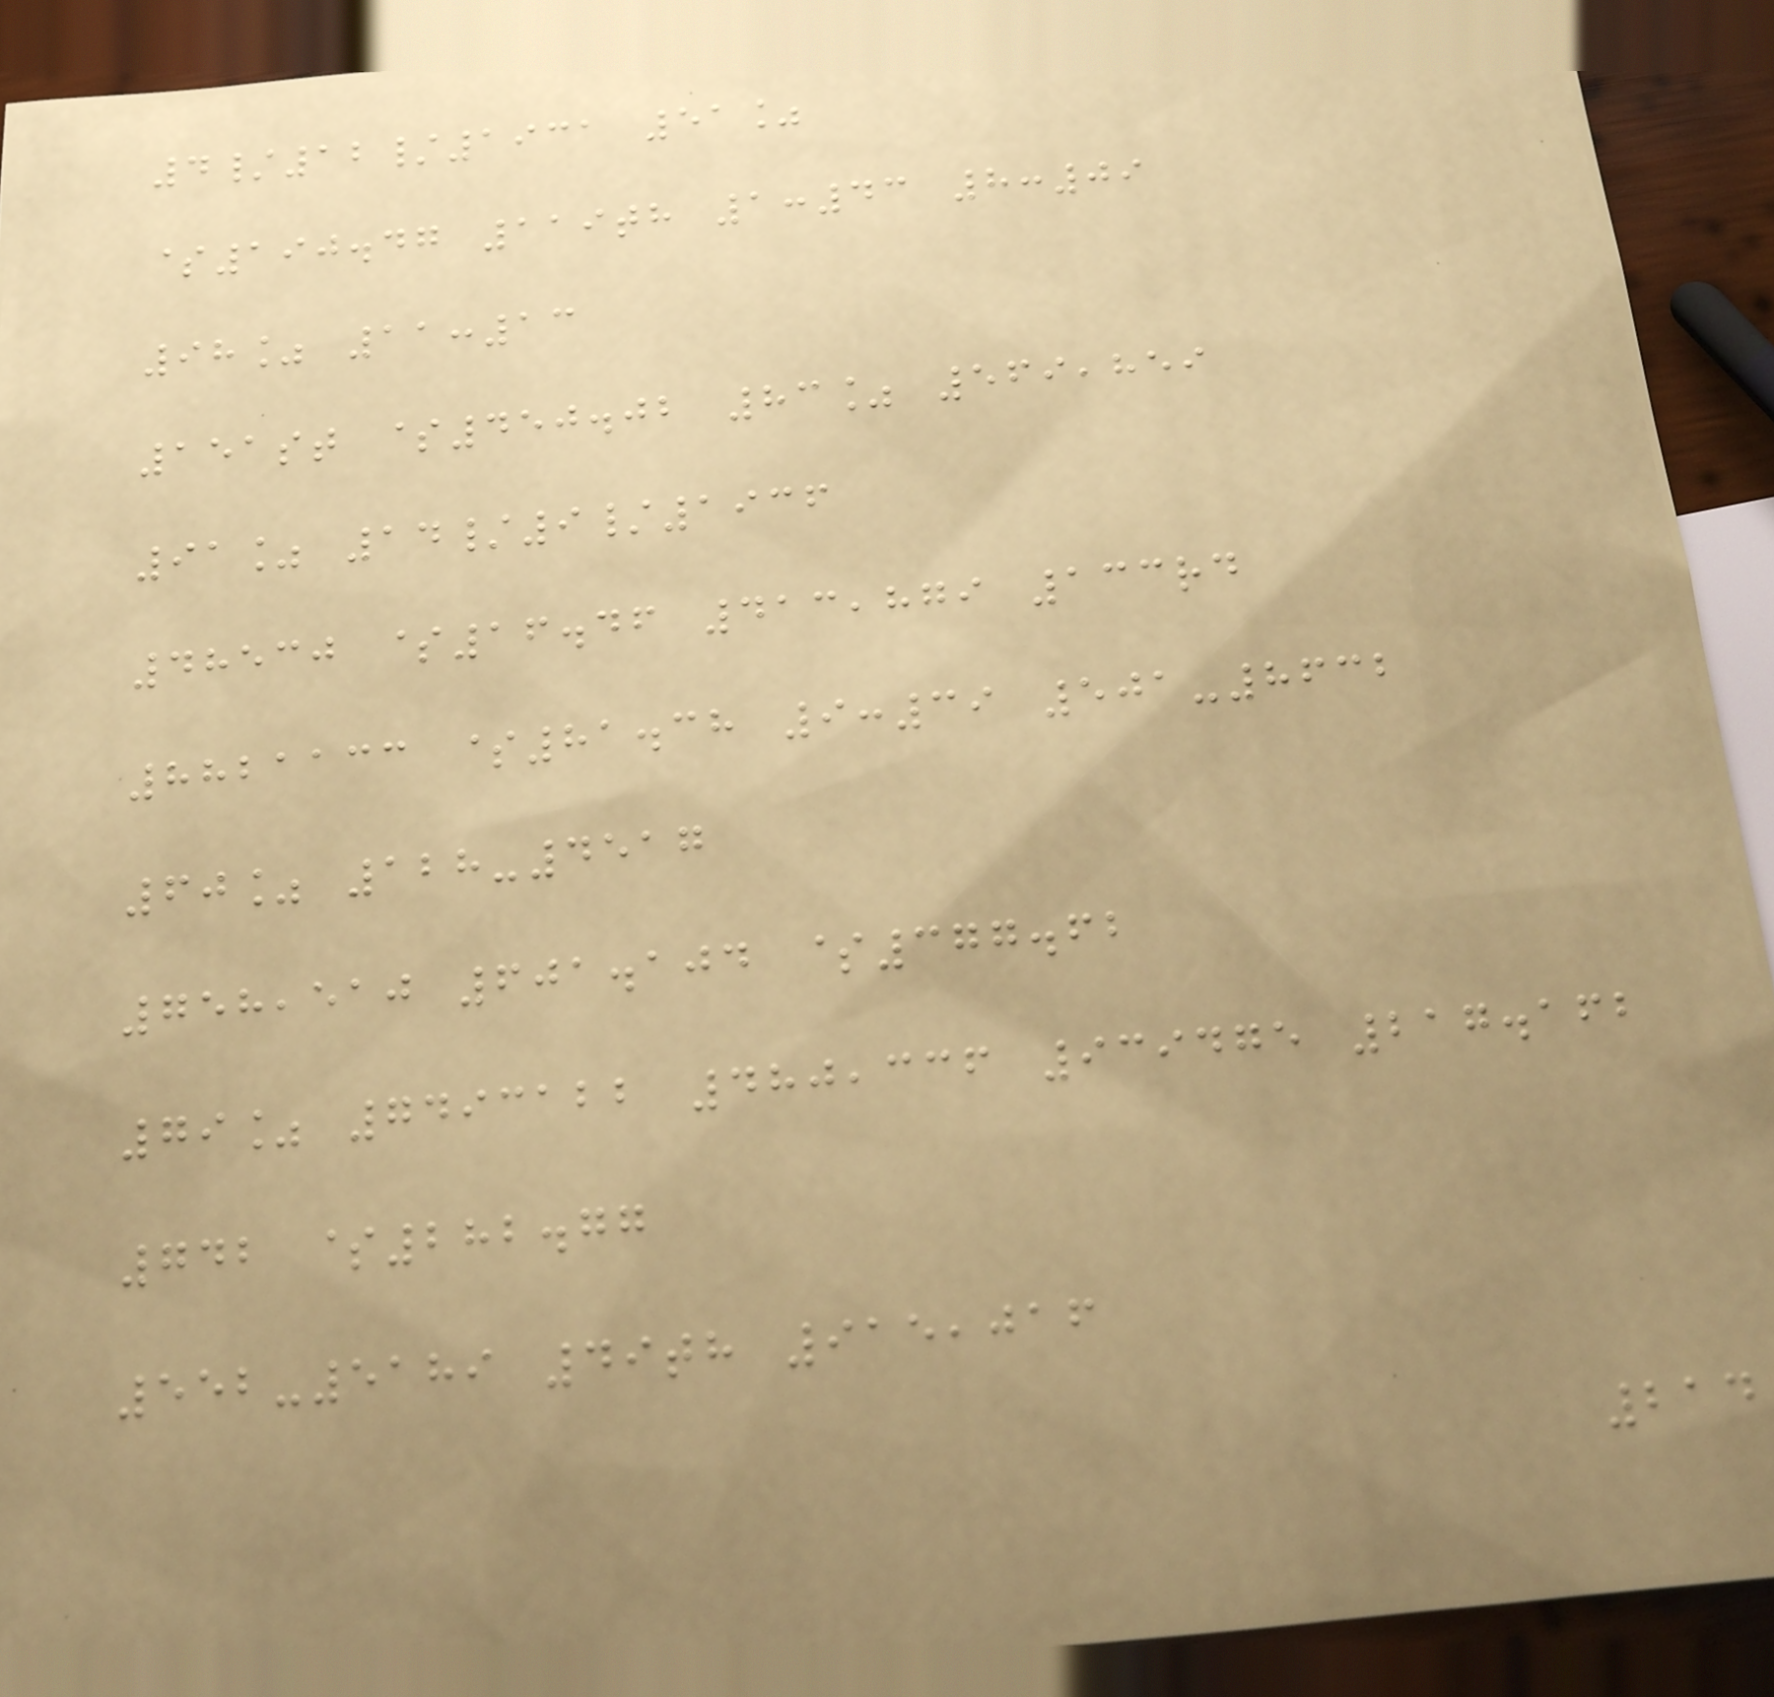4/12/1931 51%
$190.47 119th 1:43 8:09
98% 11:13
151st $450.02 83% 569,859
91% 14/9/1936
48530 $16.46 413,879 133rd
8821133 $81.38 9:39 501-8632
60% 128-4517
758,510 601.104 $377.62
79% 7493122 480,336 939475 217.162
742 $282.77
552-5189 49th 915,016
214
